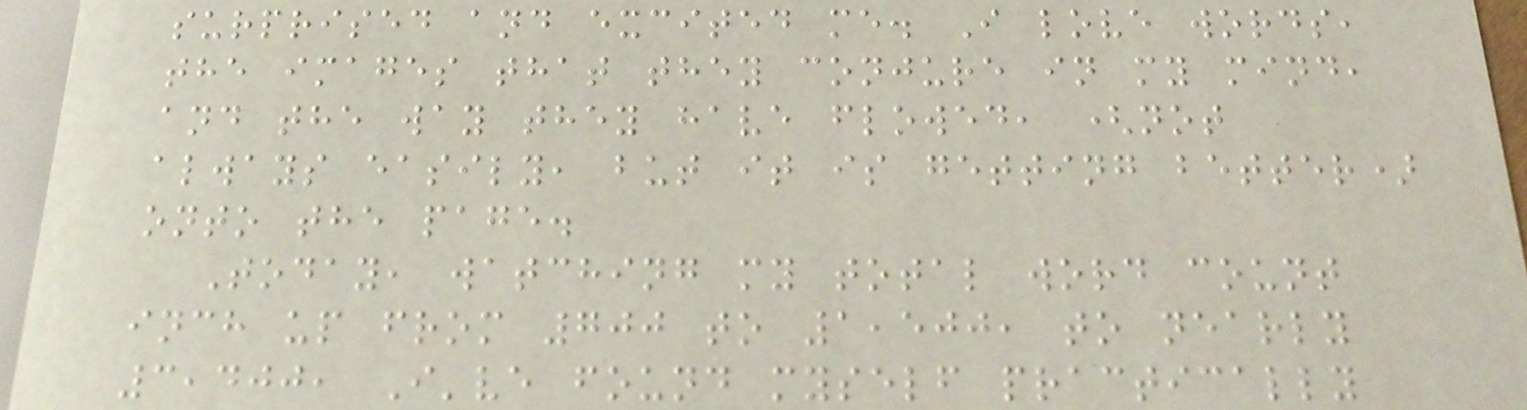surprised and excited me. I love words,
the images that they conjure in my mind,
and the way they have flowed, (not
always easily, but it is getting better)
onto the page.
Today, watching my total word count
inch up from 700 to 1,500, to nearly
3,400, I've found myself practically
